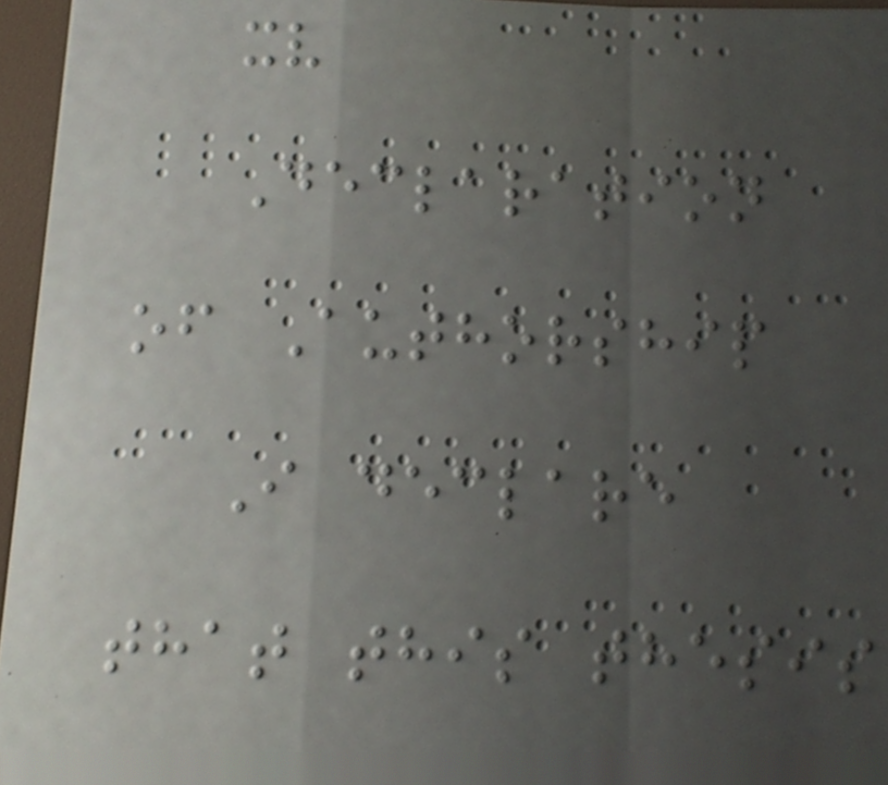xv
Declaration
of Authorship
I declare
that this thesis
